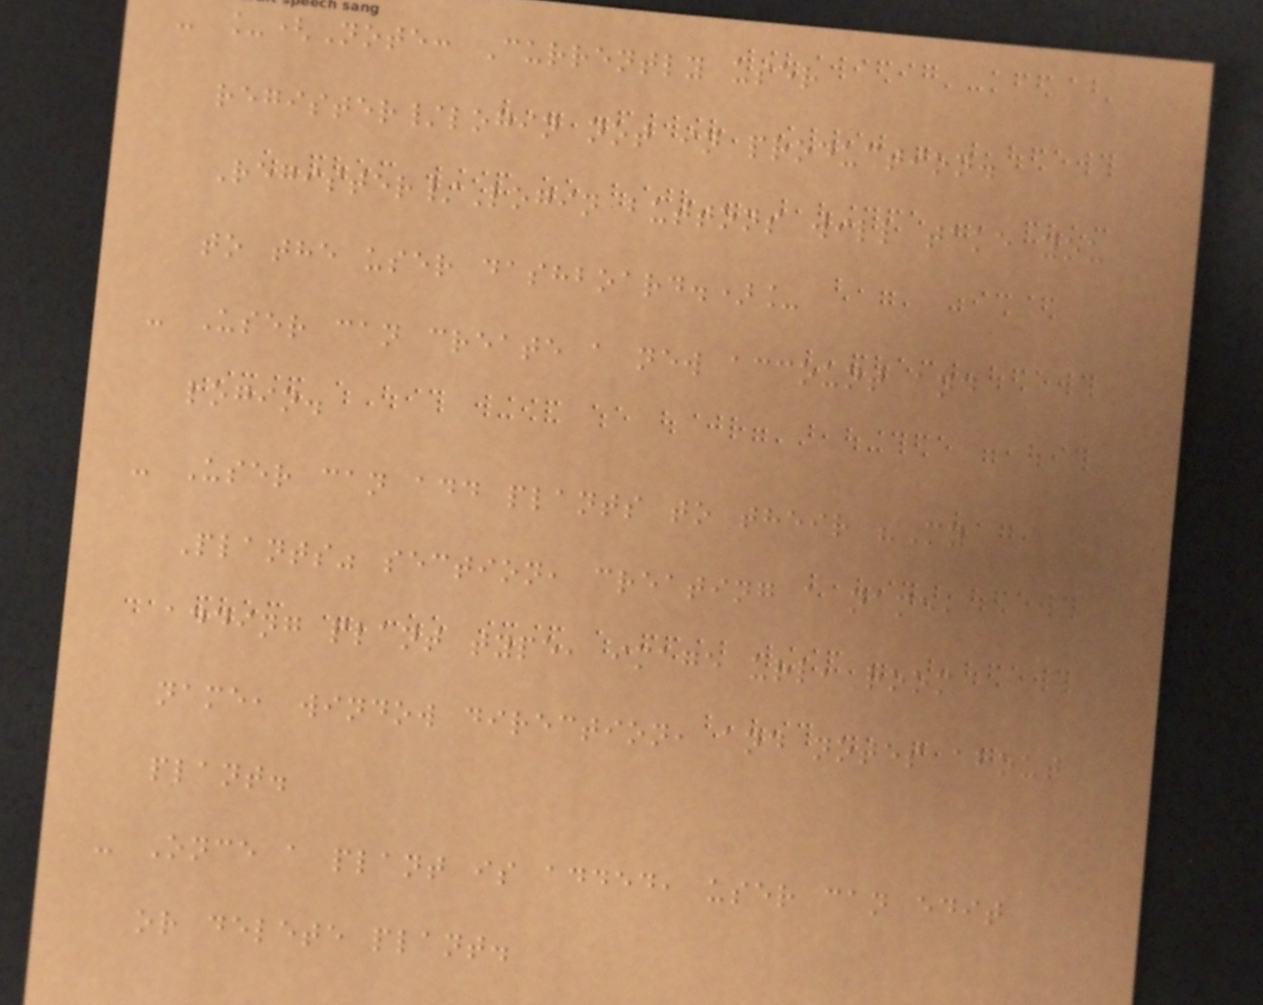- _(Note: Currently user
register/login not in production.
Register/Login buttons will take you
to the user dashboard.)_
- User can create a new account and
login.
- User can add plants to their "My
Plants" section, creating a name,
adding plant type, image url, room
name, window direction, and notes about
plant.
- Once a plant is added, user can edit
or delete plant.
